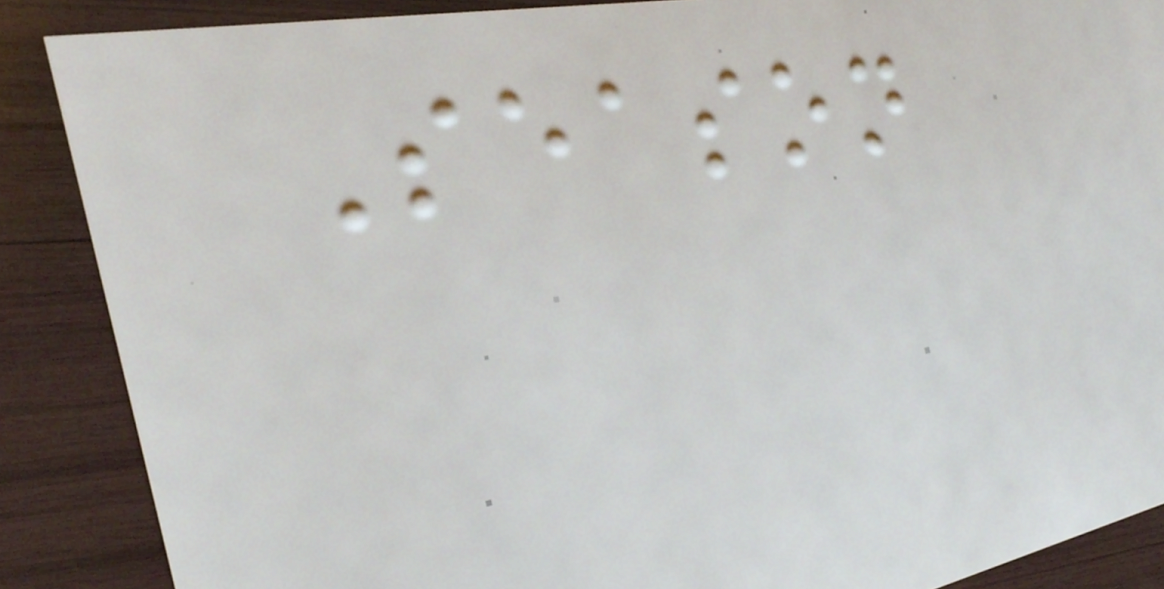Season
